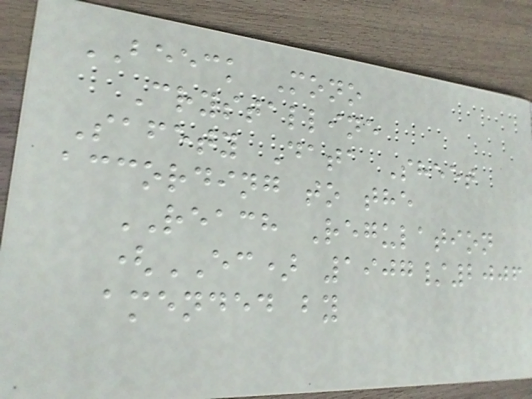BEECK Mono
Crystalline
Safety Data Sheet
according to the
REACH Regulation
(EC) 1907/2006
amended by
